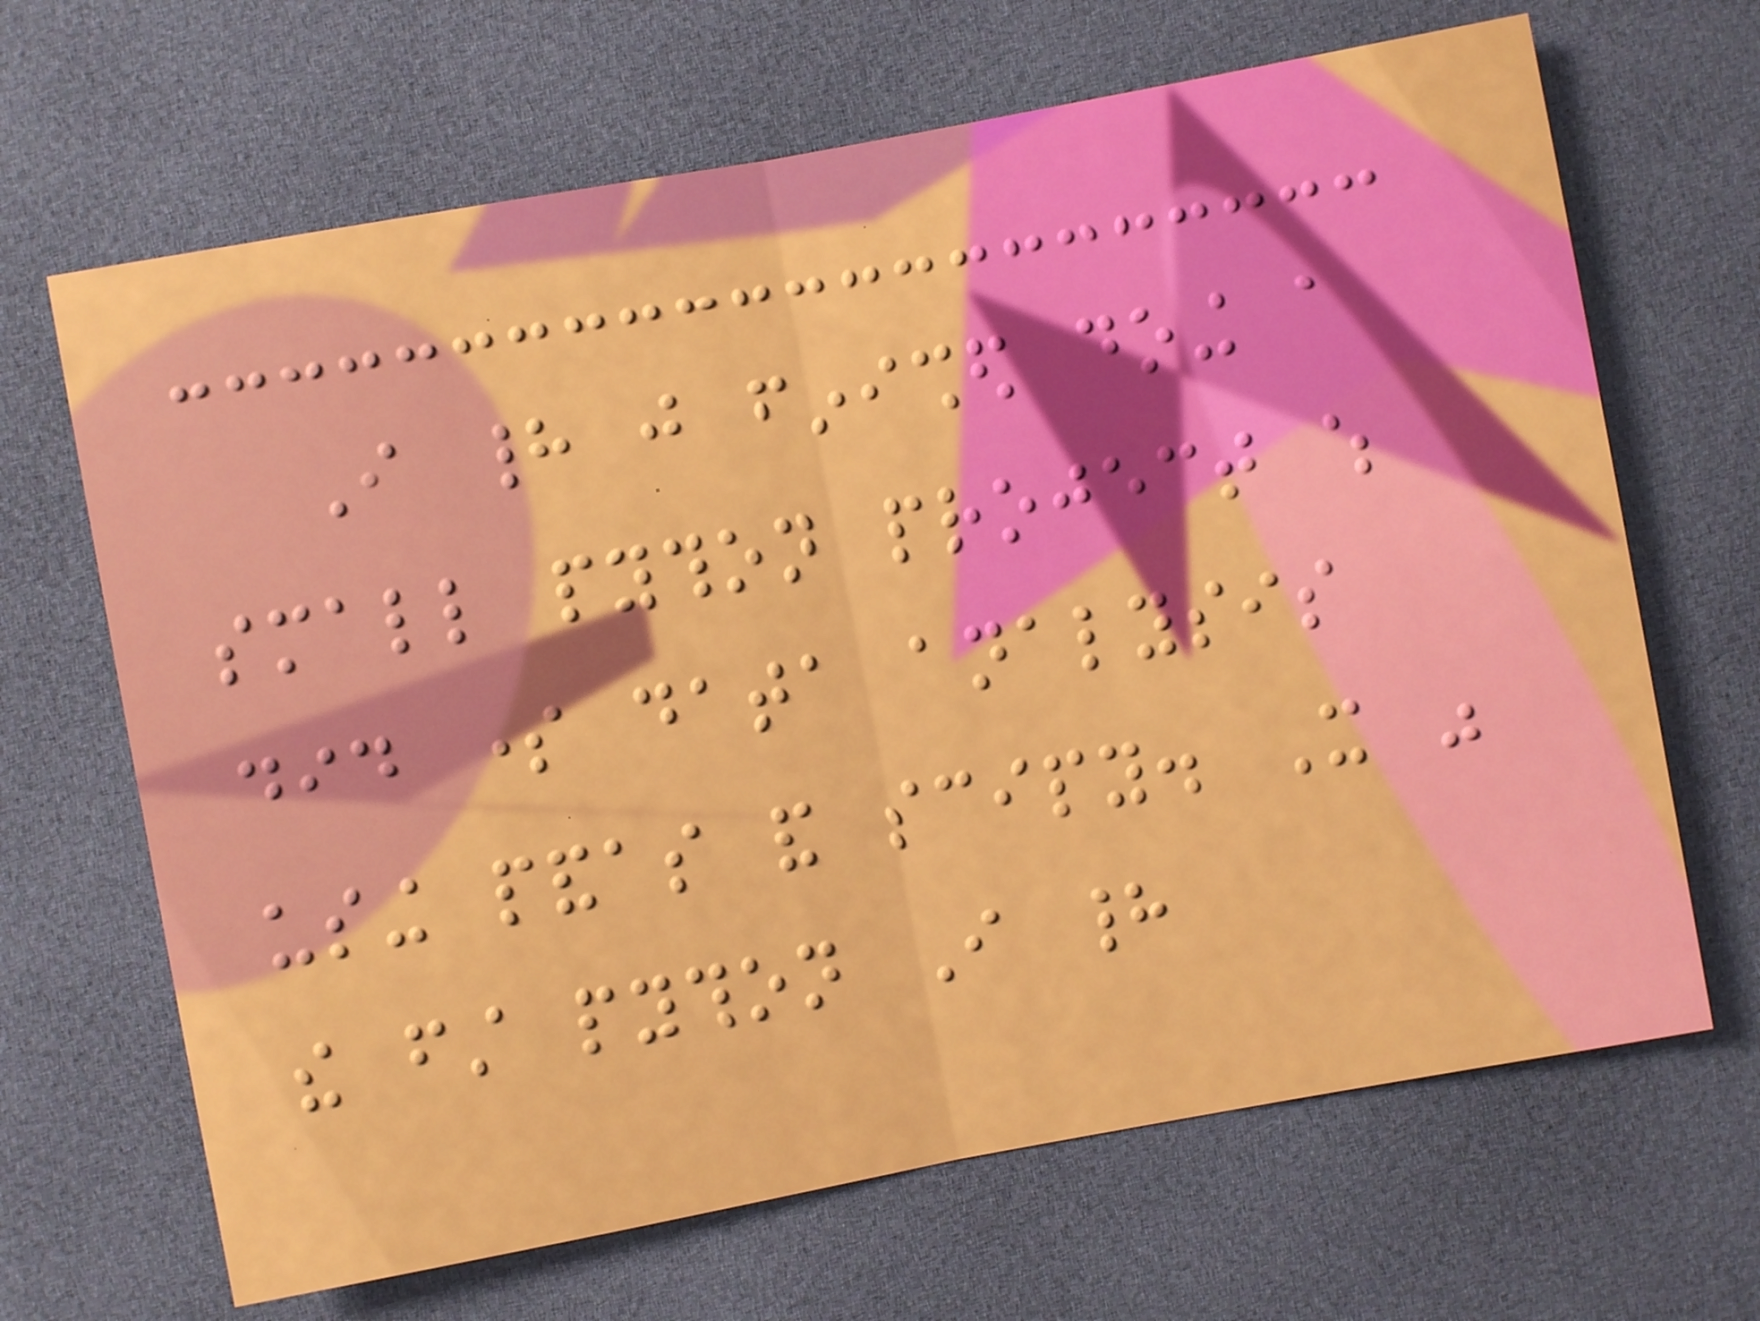I had just finished doing a
small python project which
did some data analysis
using pandas and scipy. It was
the first python I had
